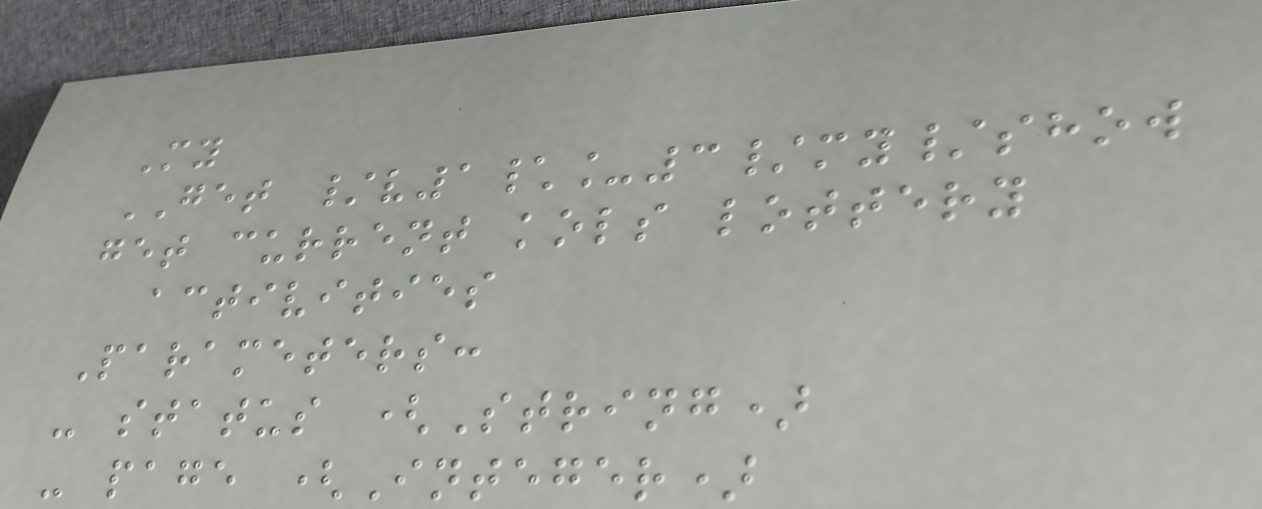My
GET /v1\_3/my/show
get current kols lottery
activities
Parameters:
- status (String)
- page (Integer)
